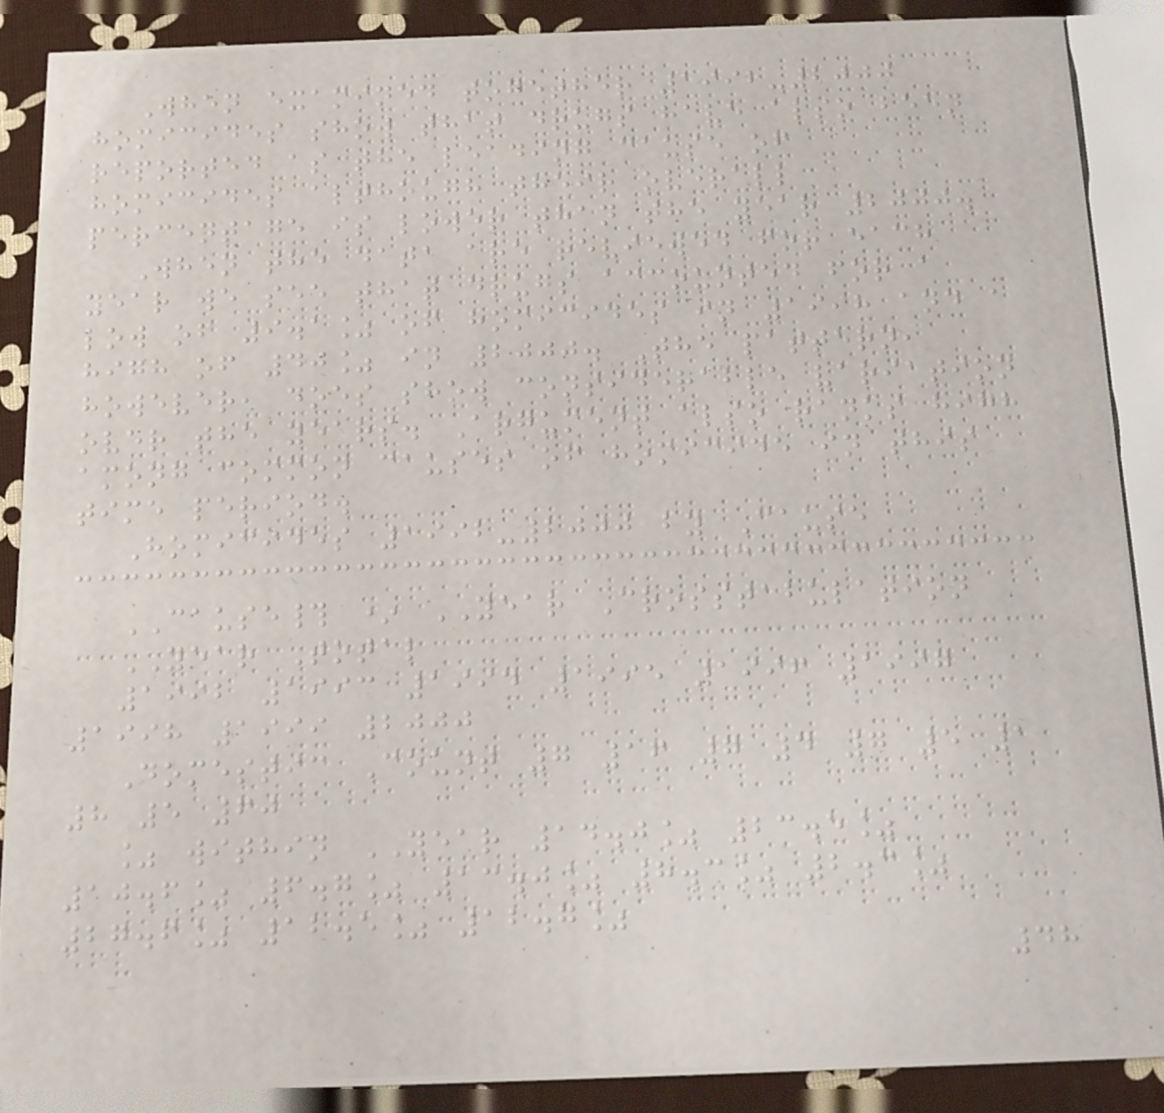When examined together 1992-2000
homicides show that drugs have also been
reported as the leading cause of
homicides although their overall
percentage is lower than the year 2000.
When the data are reviewed for each
year we see that drugs accounted for a
low of 9.1% of homicides in 1998 and a
high of 40% in 2000. The pattern,
however, does show considerable variation
over the years. Argument also ranks high
among common causes of homicide in this
time period.
Homicides 1992-2000 by Cause
CAUSE# * YEAR Crosstabulation
YEAR Total
1992 1993 1994 1995 1996 1997
1998 1999 2000
Domestic Count 7 16 7 4 7 5 1
8 5 60
% within YEAR 14.0% 23.5%
10.6% 6.7% 13.0% 8.3% 2.3%
27.6% 12.5% 12.7%
48
